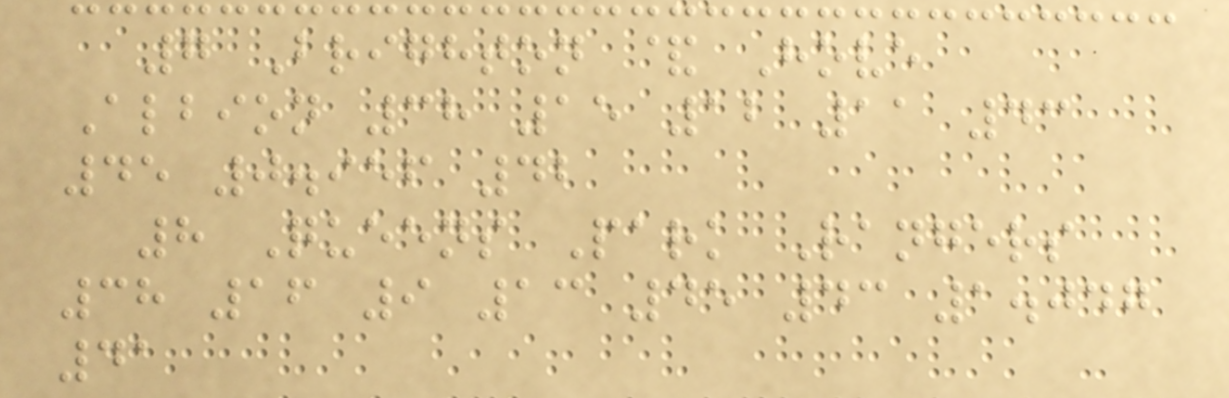7 Brighton & Hove
Albion 38 15 12 11 43
45 0.956 42
8 Queens Park Rangers
38 16 9 13 45 43 1.047
41
